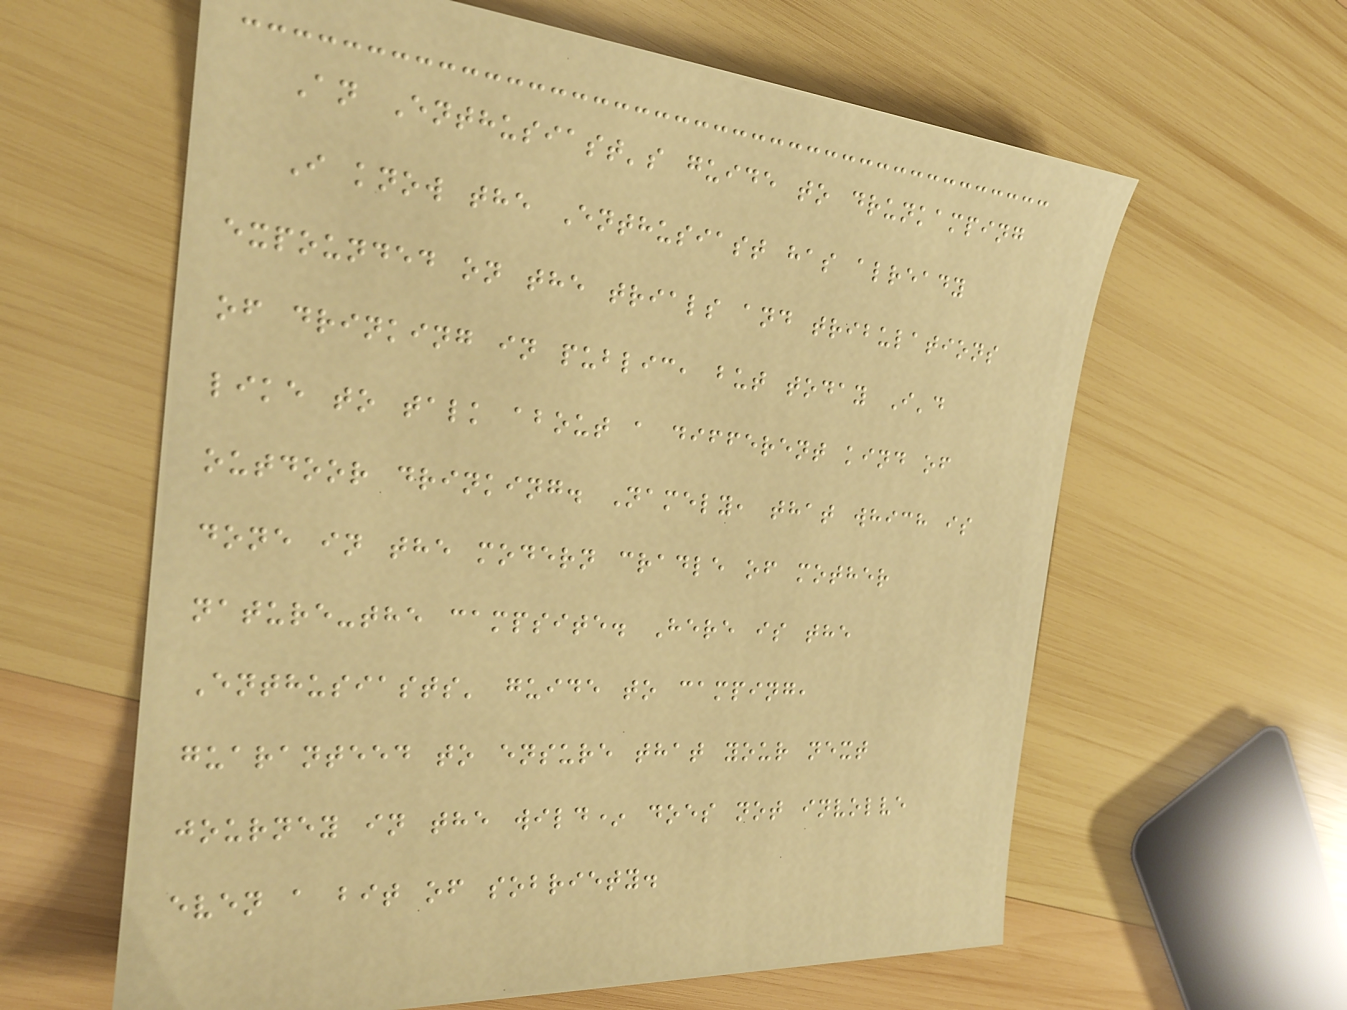An Enthusiast's guide to drunkamping
I know the Enthusiast has already
expounded on the trials and tribulations
of drinking in public, but today I'd
like to talk about a different kind of
outdoor drinking. Namely, that which is
done in the modern cradle of mother
nature-the campsite. Here is the
Enthusiasts' guide to camping,
guaranteed to ensure that your next
journey in the wild* does not involve
even a bit of sobriety.
